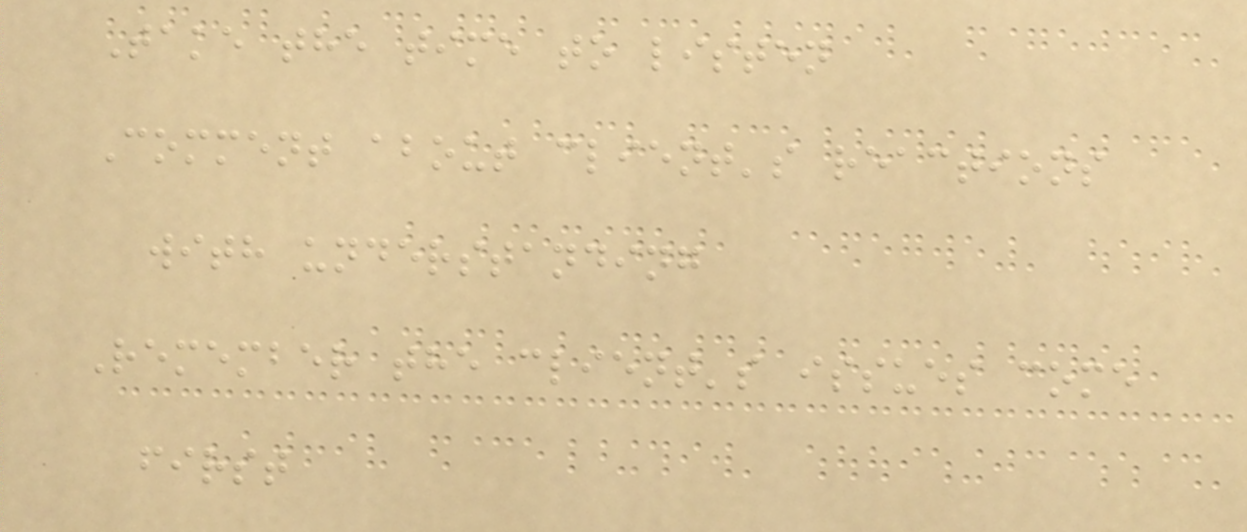Take the time to listen
Comment about client's reactions
with understanding
Remember the client's issues come
first
